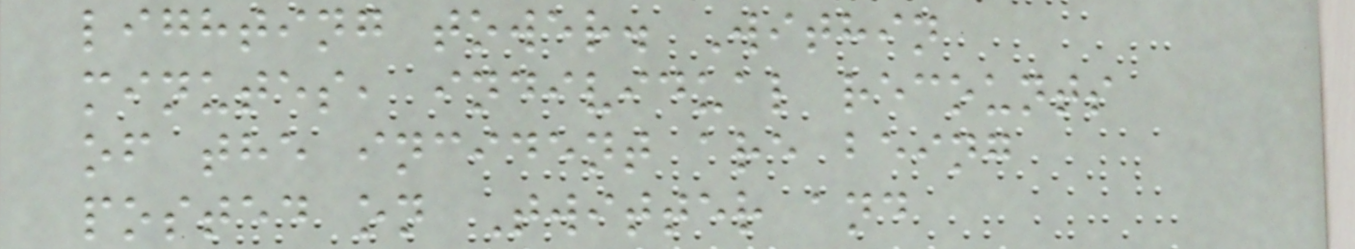lighting tower. Within
minutes, individual recounts
of the incident are being
posted on Twitter and
